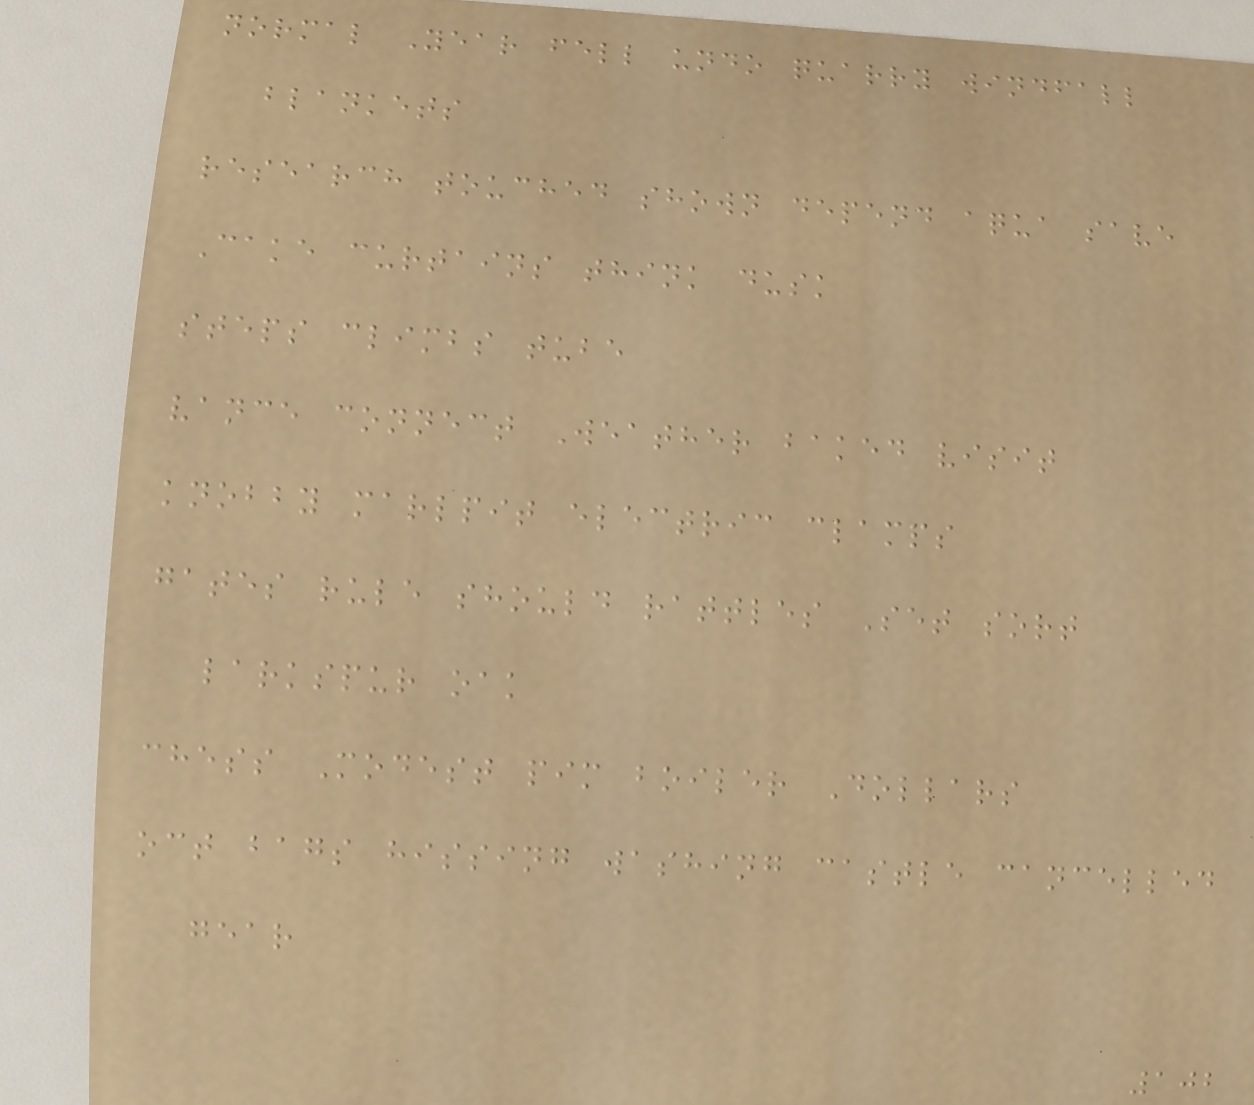normal Year fell undo quarry windfall
blankets
research touched shown depend aqua save
Cake curtains think dusk
steps climbs tube
vance connect Weather baked visit
knobby marlpit electric clamps
gates rule should rattles Set sort
larkspur oak
chess Modest pim boiler Dollars
oct bags hissing washing castle cancelled
gear
102
